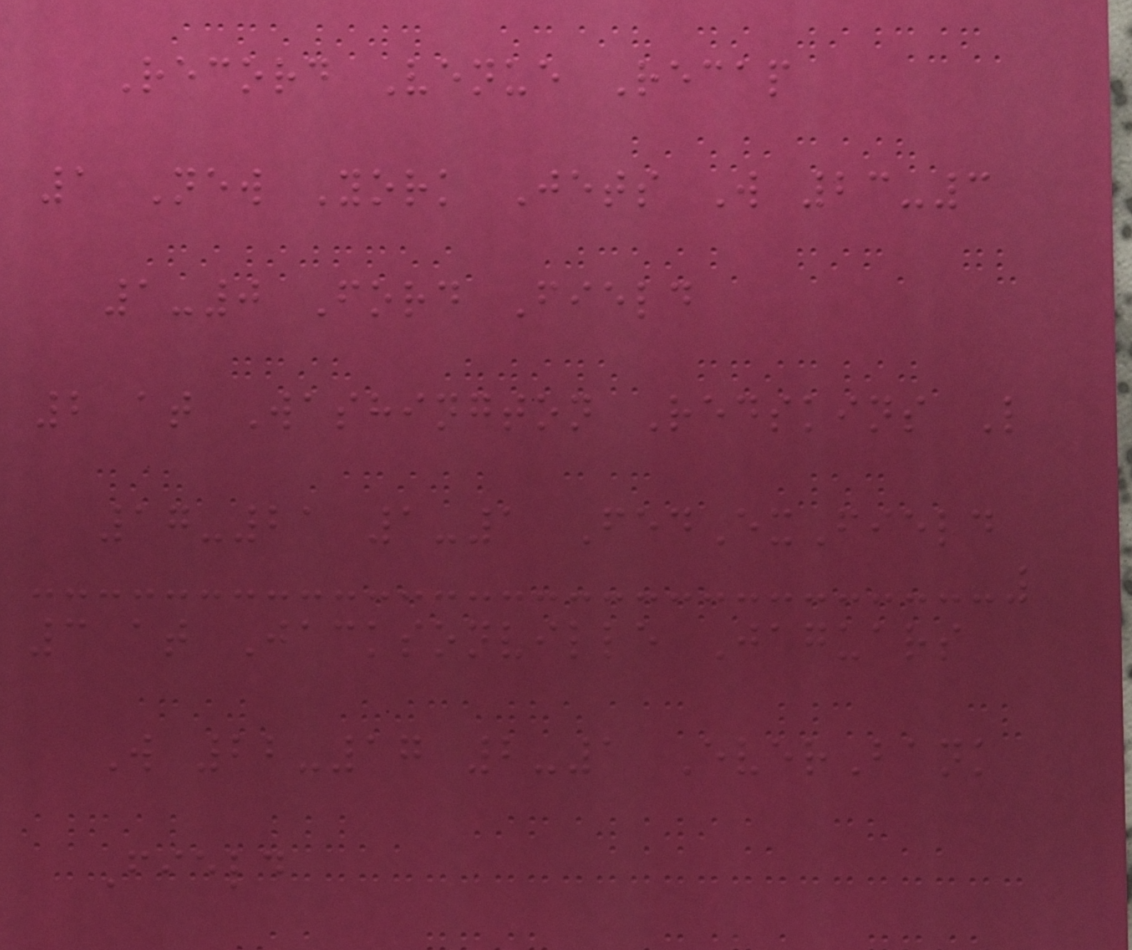Record Venue Recap
1 New York Jets W 23-3
1-0 Ford Field
2 at Washington Redskins L
17-21 1-1 FedExField
3 at Jacksonville Jaguars
W 22-17 2-1 EverBank
Field
